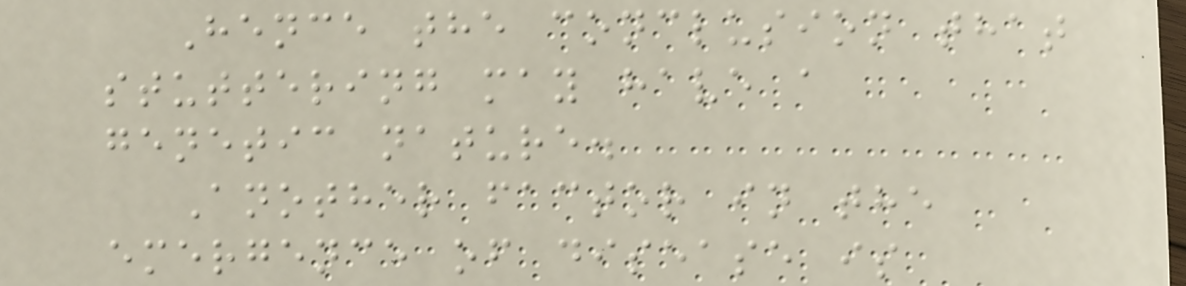Hence the conclusion that
stuttering may have a
genetic nature.
Another factor in the
emergence of disease is
